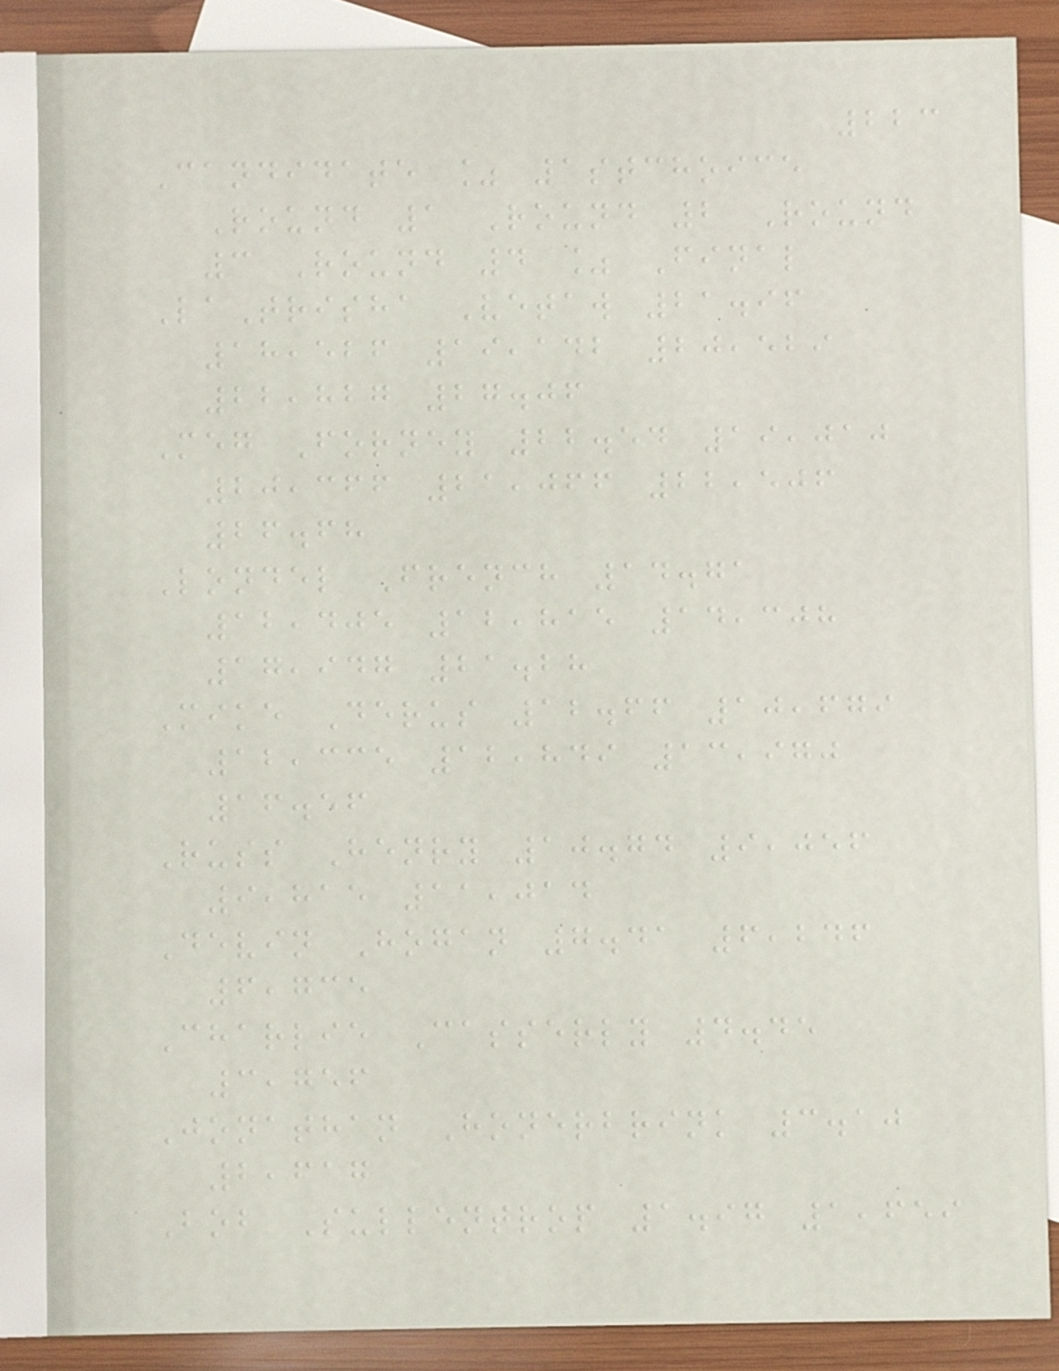223
Candidate % 1stchoice
Round 1 Round 2 Round
3 Round 4 % Final
LaTrisha Vetaw 21.96
18,526 19,142 20,529
22,827 27.06
Meg Forney 22.54 19,010
20,366 21,066 22,506
26.68
Londel French 14.71
12,405 12,815 14,308
17,947 21.28
Mike Derus 12.66 10,679
12,335 12,849 13,970
16.56
Russ Henry 10.74 9,056
9,815 11,014
Devin Hogan 7.41 6,246
6,735
Charlie Casserly 4.45
3,756
Jonathan Honerbrink 3.10
2,617
Bob Sullentrop 1.97 1,659
